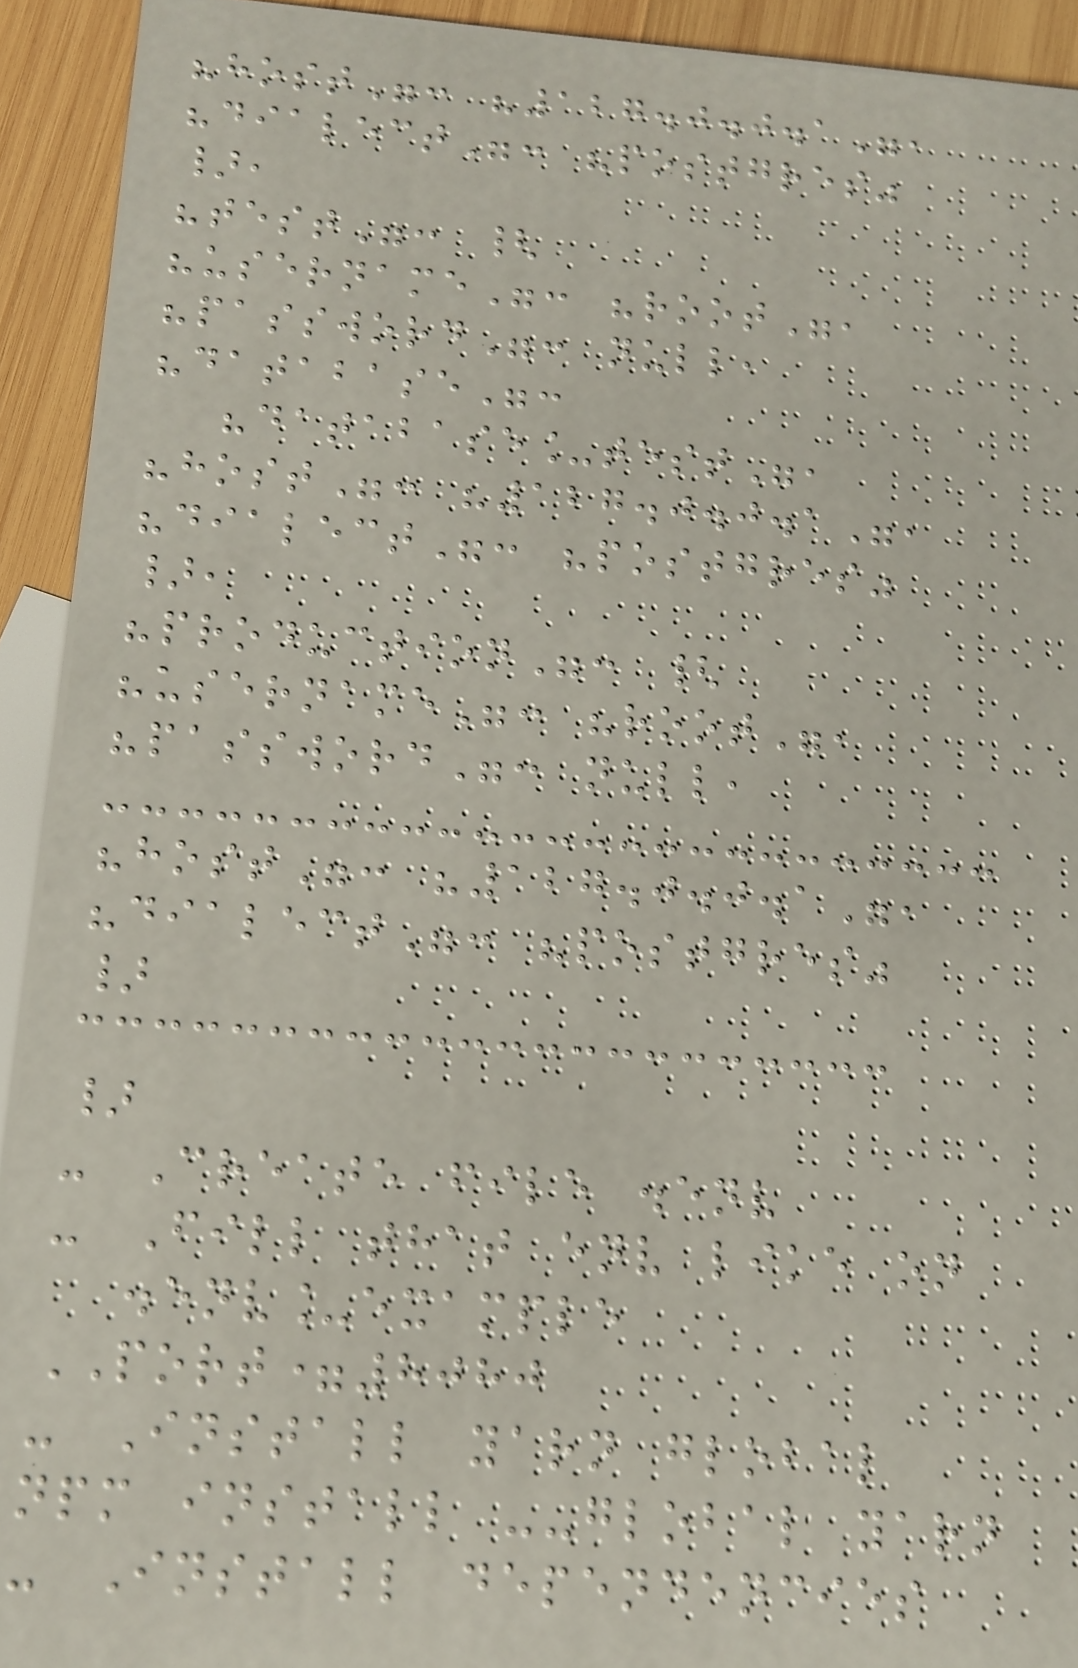"host": "127.0.0.1",
"dialect": "postgres"
},
"test": {
"username": "root",
"password": null,
"database":
"database_test",
"host": "127.0.0.1",
"dialect": "postgres"
},
"production": {
"username": "root",
"password": null,
"host": "127.0.0.1",
"dialect": "postgres"
}
}
- Create file .env
- Fill that env like on
.env_example
PORT=8080
- Install yarn global
npm install --global yarn
- Install dependencies
